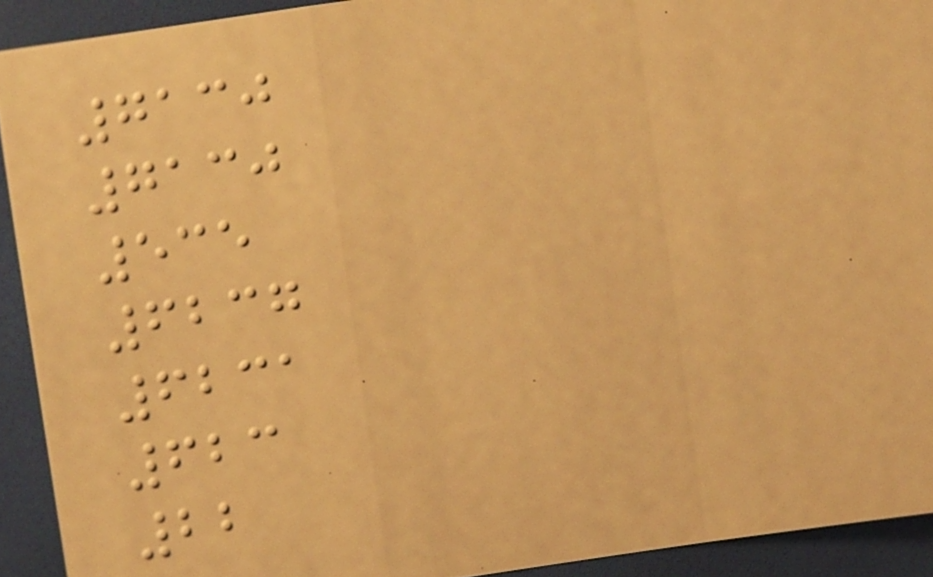7130
7130
535
6237
6231
623
22
